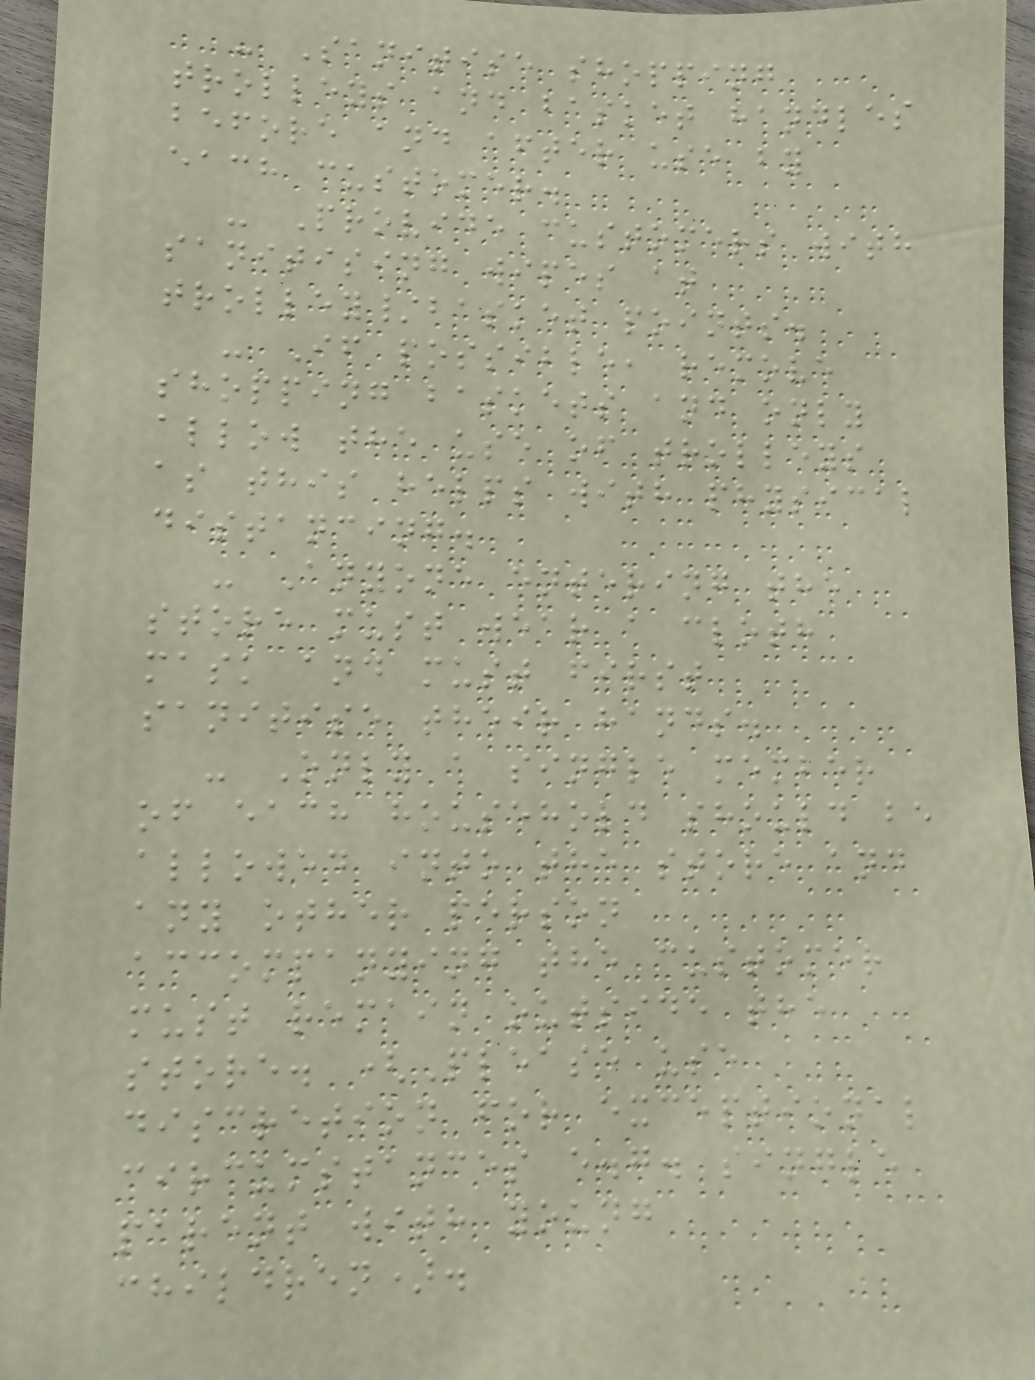- Sanitise shopping
trolleys and basket handles
before and after use by
each customer.
- Provide customers with
sanitising wipes at
trolley/basket points.
- If possible, remove
shopping baskets and only
allow the use of trolleys
as this helps with physical
distancing.
- Anyone entering the
store must wear a cloth
mask and must first
sanitise their hands.
- Only a single member
of each household should be
allowed into the store and
any other person
accompanying the customer
must remain outside the
store. (Please use
discretion for exceptional
circumstances e.g. single
parent with young
children).
